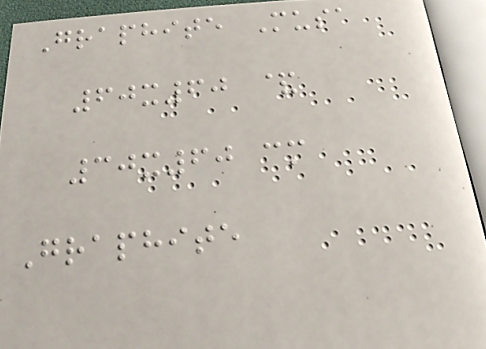Graphite Musa
60x60 &
30x60 cm
Graphite
